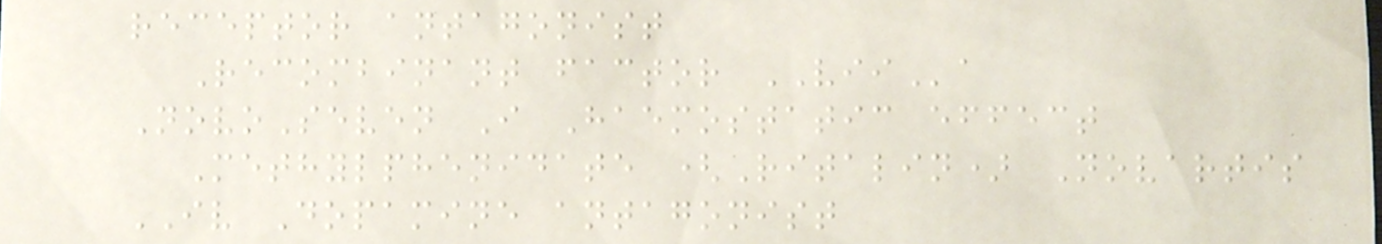receptor antagonist
Recombinant factor VIIa
NovoSeven I Haemostatic effect
Methylphenidate (Ritalin) Novartis
IV Dopamine antagonist
